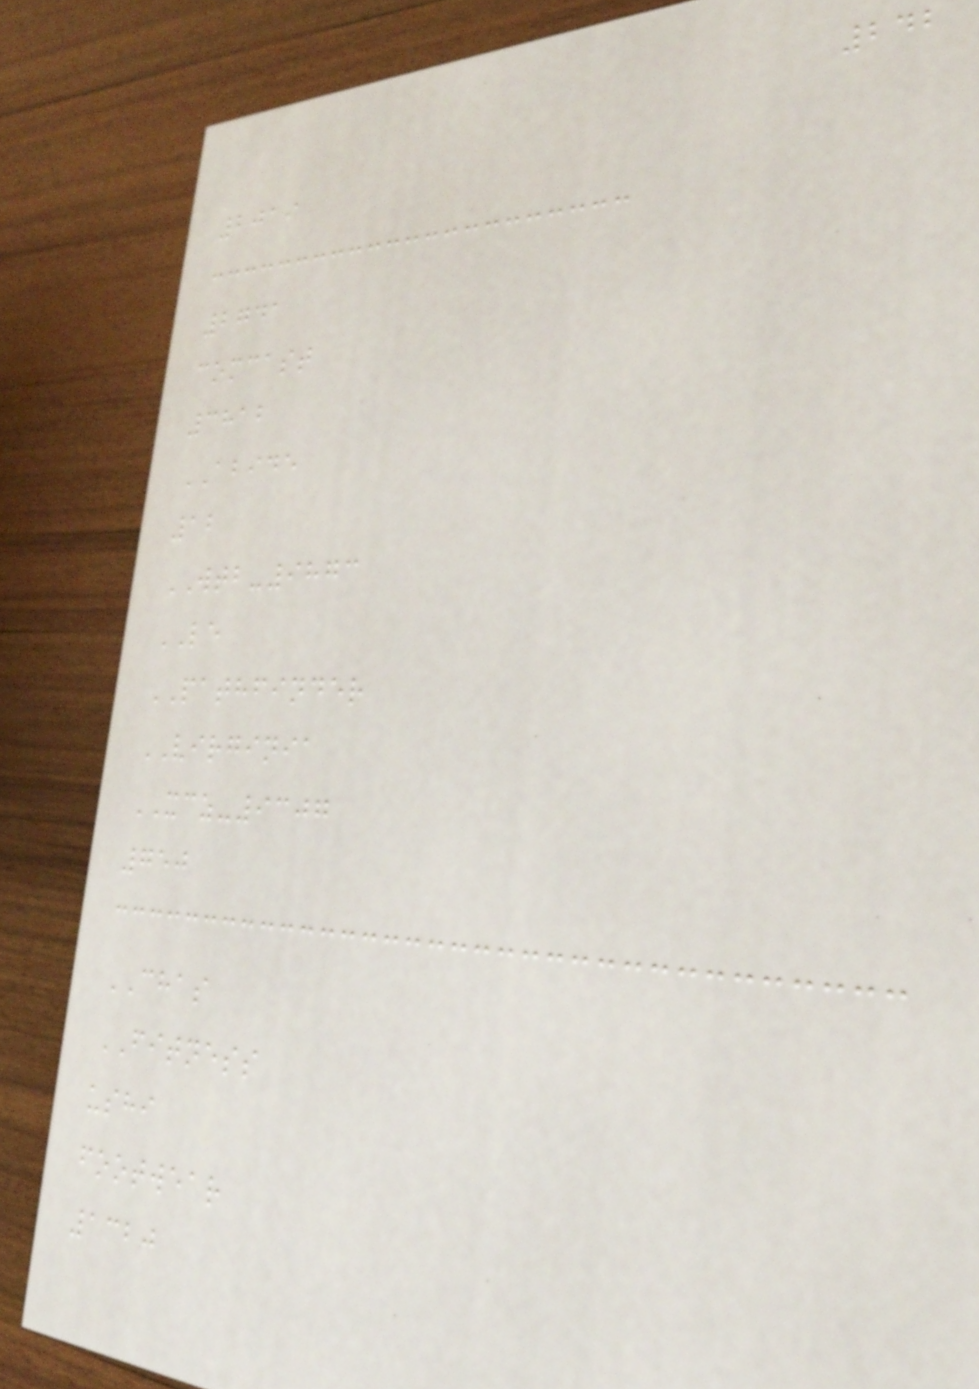242
2019
2741
comcast
3812
ABIDE
12
WTB-9873
LE
PATHFINDER
VIRGINIA
XCZ-9307
750
CHAS
FITNESS
ushi
footwear
1320
